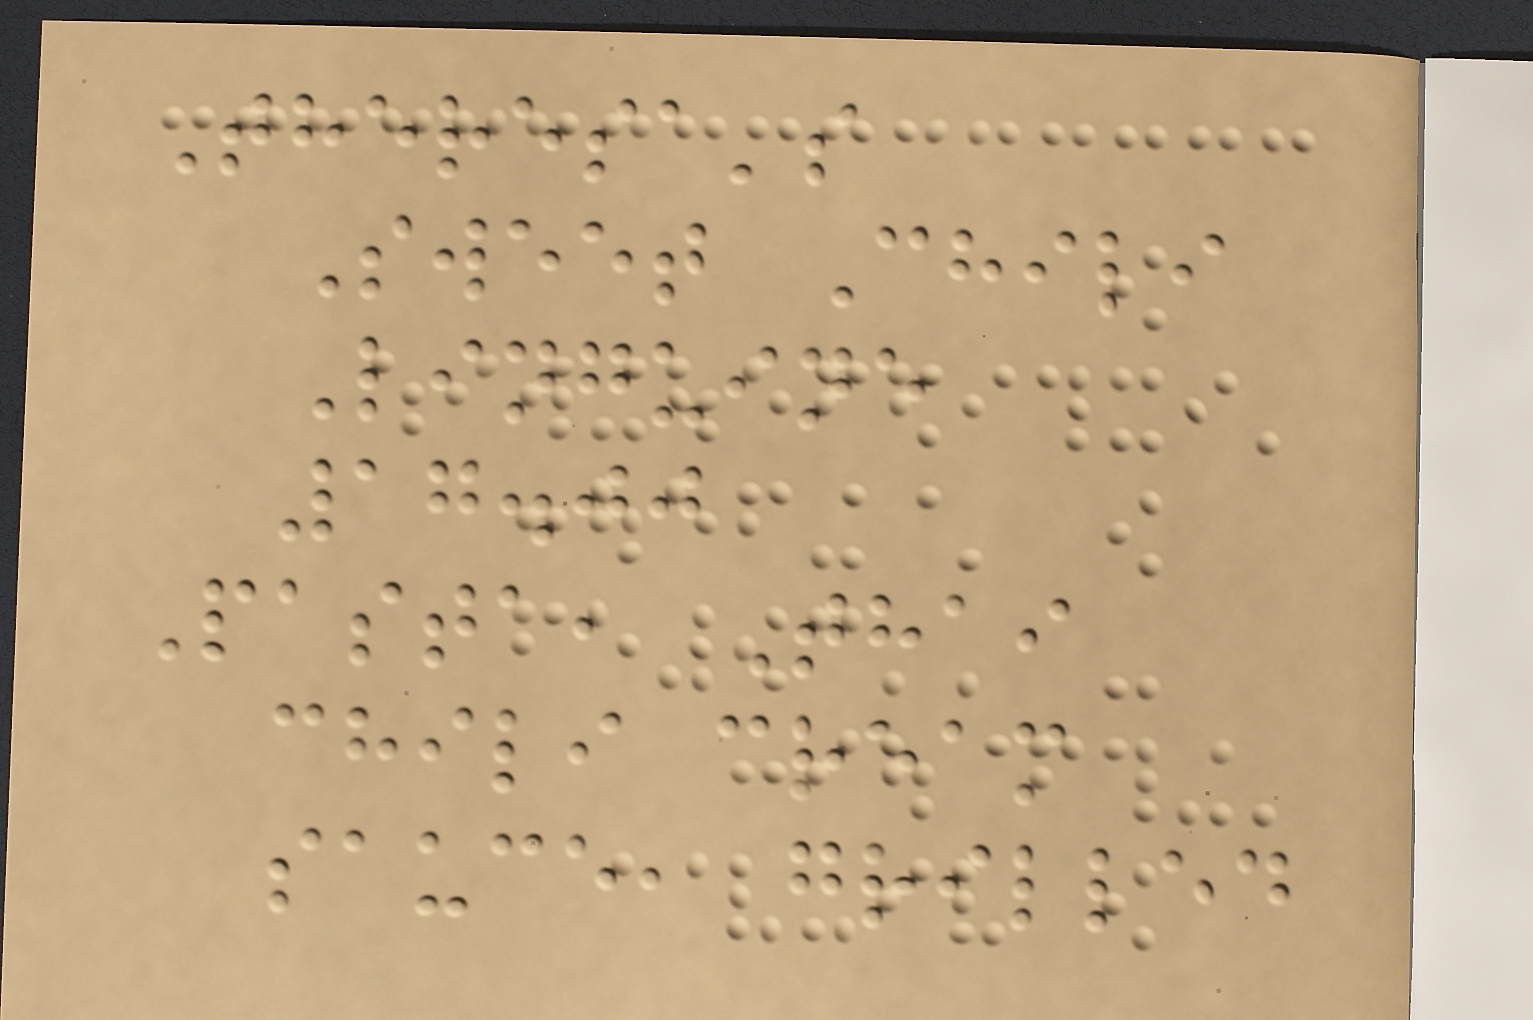Theresa's
Sweet Chili
Linguine
17.00
Pasta, Thai
chili cream
sauce, grilled
